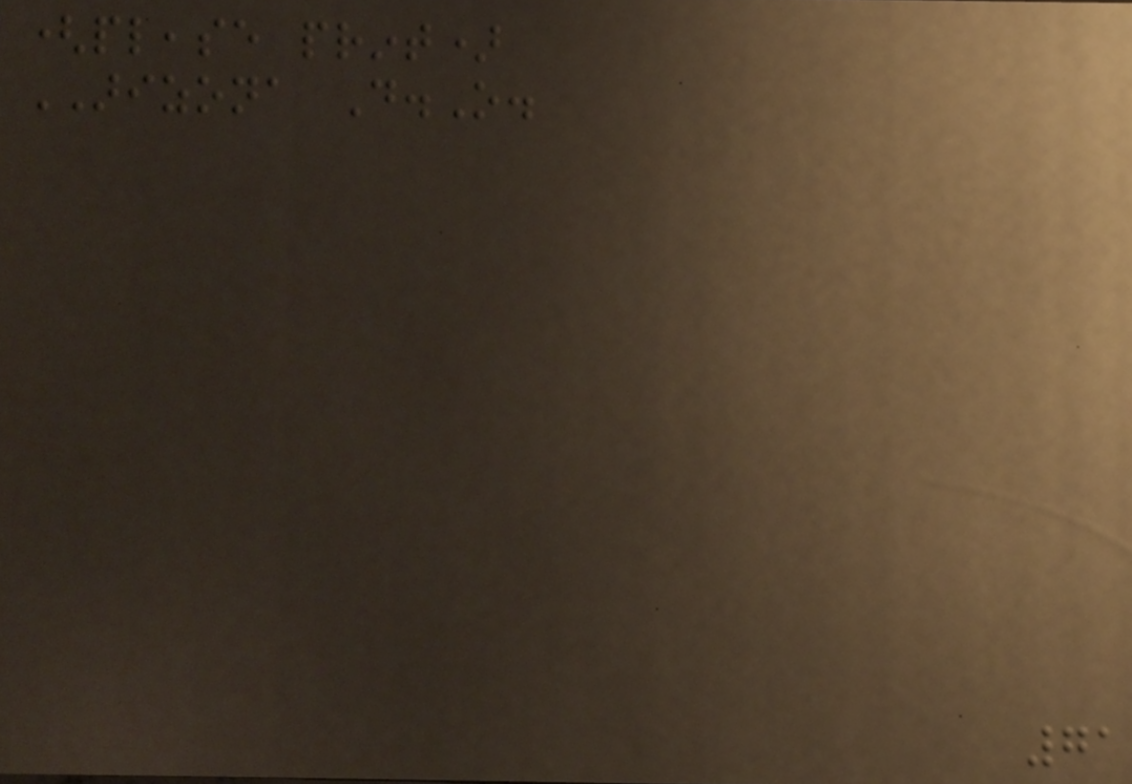(please print)
ARIZONA D.O.
71
